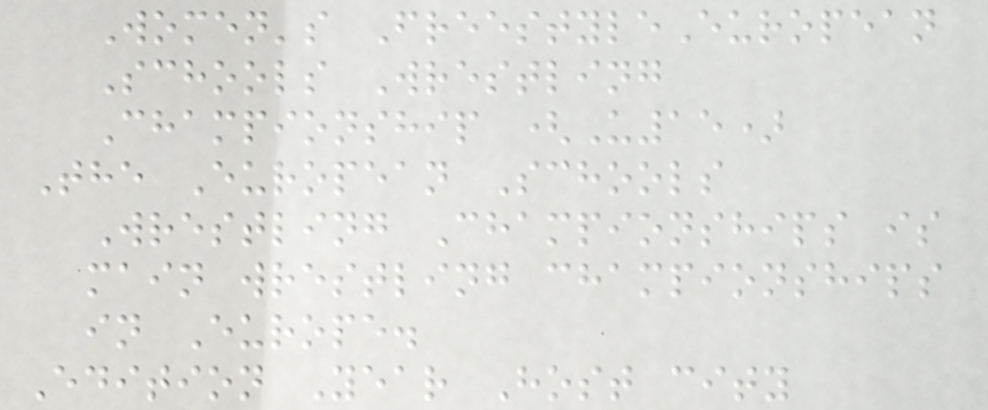Women's FreestyleEuropean
Schools Wrestling
Championship (U15)
The European Schools
Wrestling Championships is
main wrestling championships
in Europe.
Edition Year Host city
